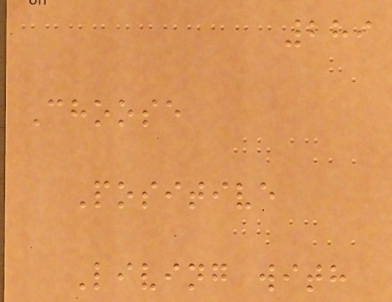289
Choose
Positive
Living with
